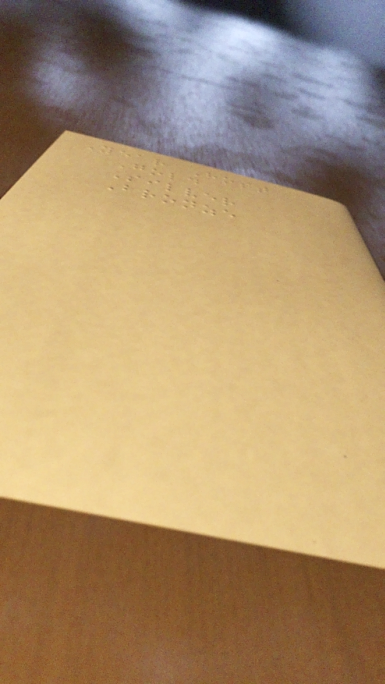Year Host
Gold
Silver
Bronze
